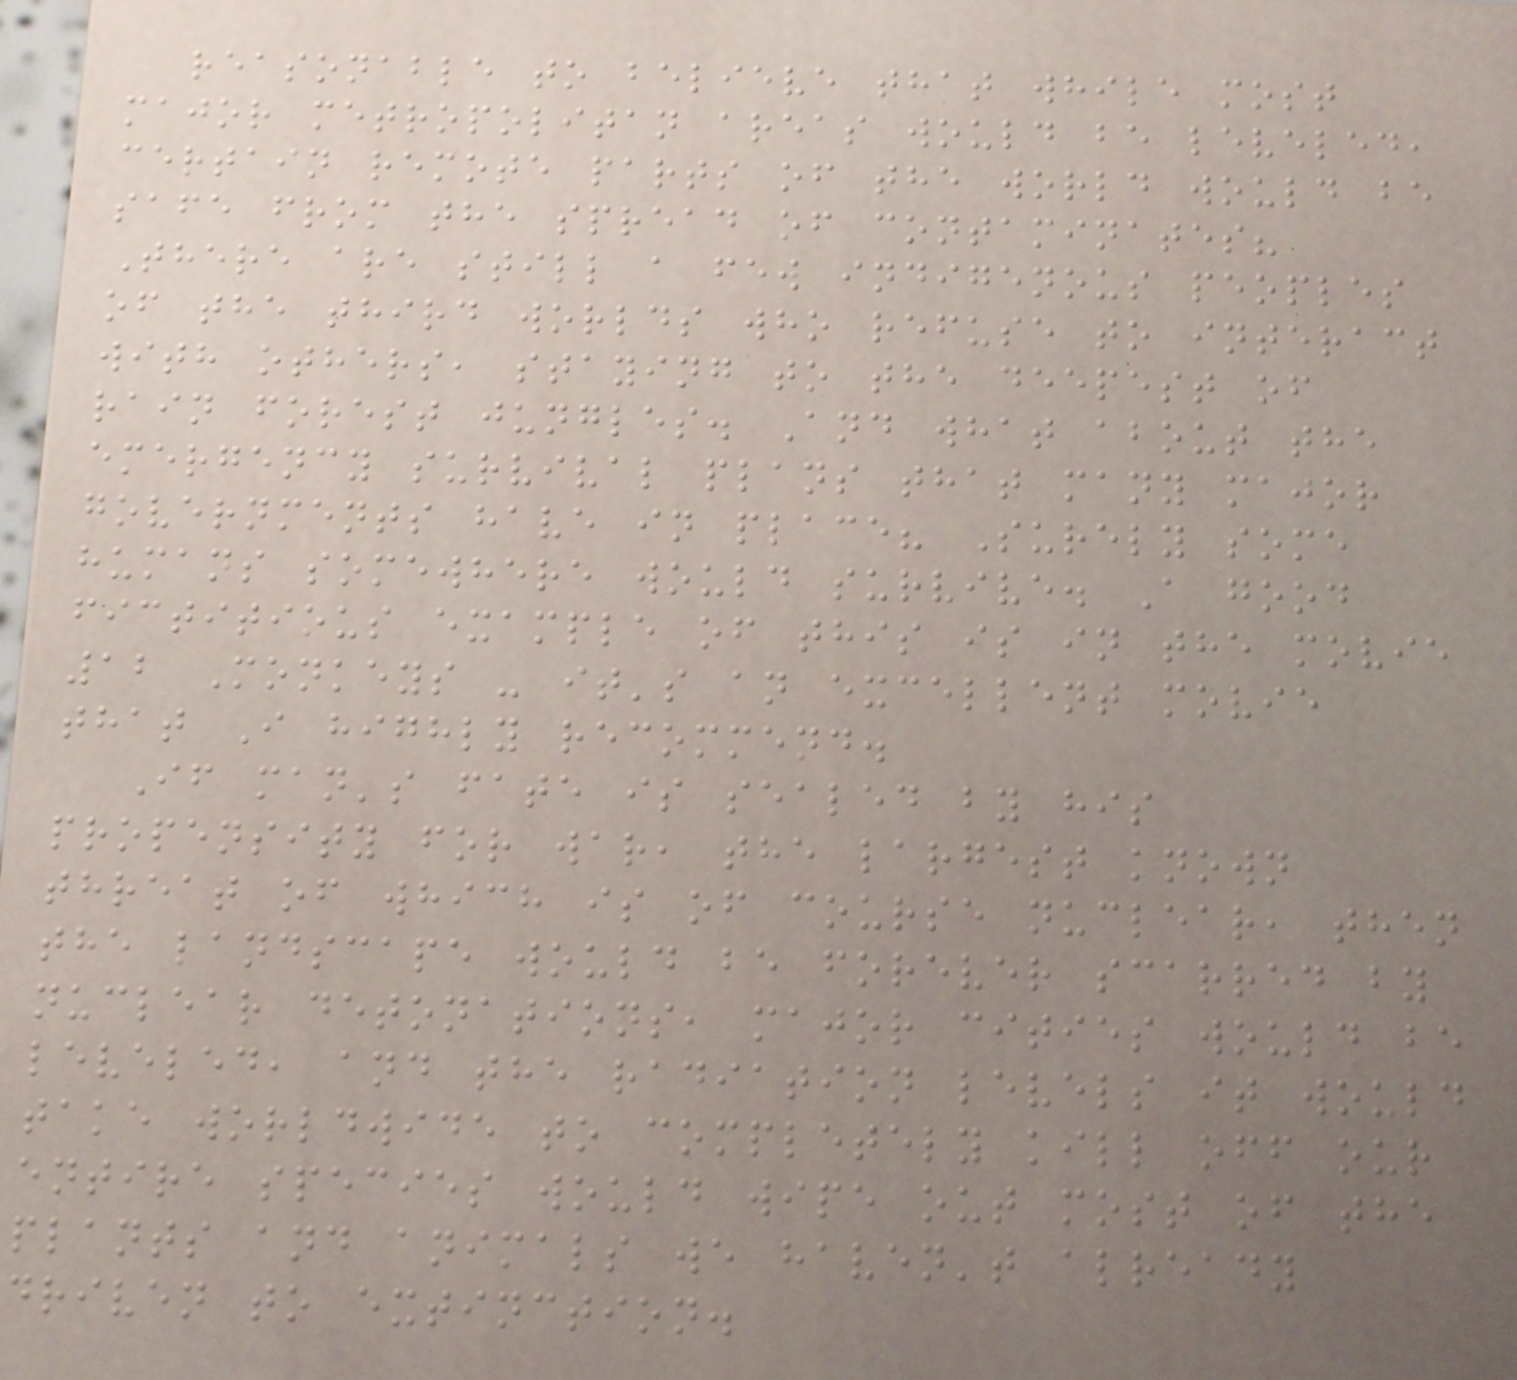reasonable to believe that while most
major metropolitan areas would be leveled,
certain remote parts of the world would be
safe from the spread of contaminates?
There are still a few indigenous peoples
of the third worlds who refuse to interact
with others, staying to the deepest of
rain forest jungles. And what about the
emergency survival plans that many major
governments have in place? Surely some
humans somewhere would survive. A good
fictitious example of this is in the movie
12 Monkeys - it's an excellent movie
that I highly recommend.
If man's fate is sealed by his
propensity for war, the largest known
threat of which is of course nuclear, then
the landscape would be forever scarred by
nuclear detonations, major cities would be
leveled, and the radiation levels it would
take worldwide to completely kill off our
entire species would wipe out most of the
plants and animals we haven't already
driven to extinction.
